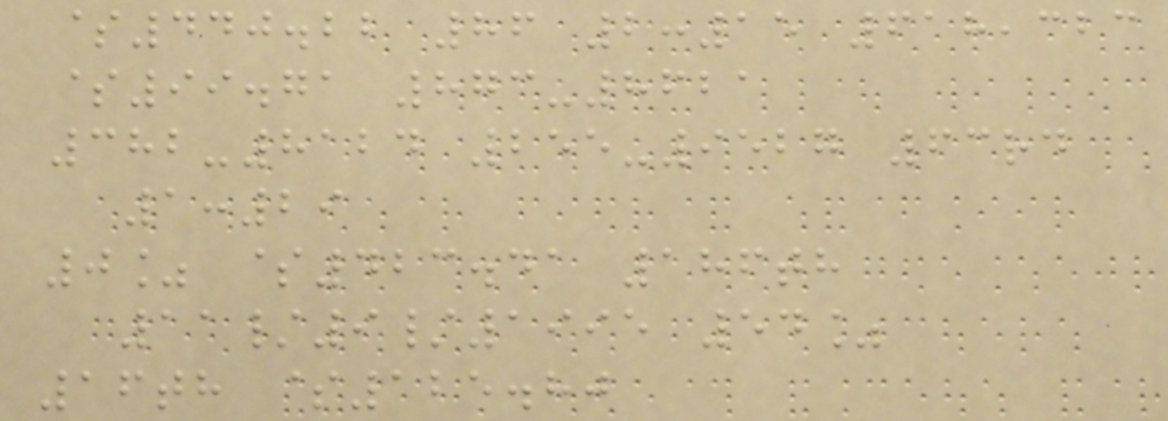$440.22 86 2:15 618,323
$99.71 873-8621
382-8124 255-9527 63rd
1:29
0% $423.41 186th
11/9/1995 54%
16th $125.80
